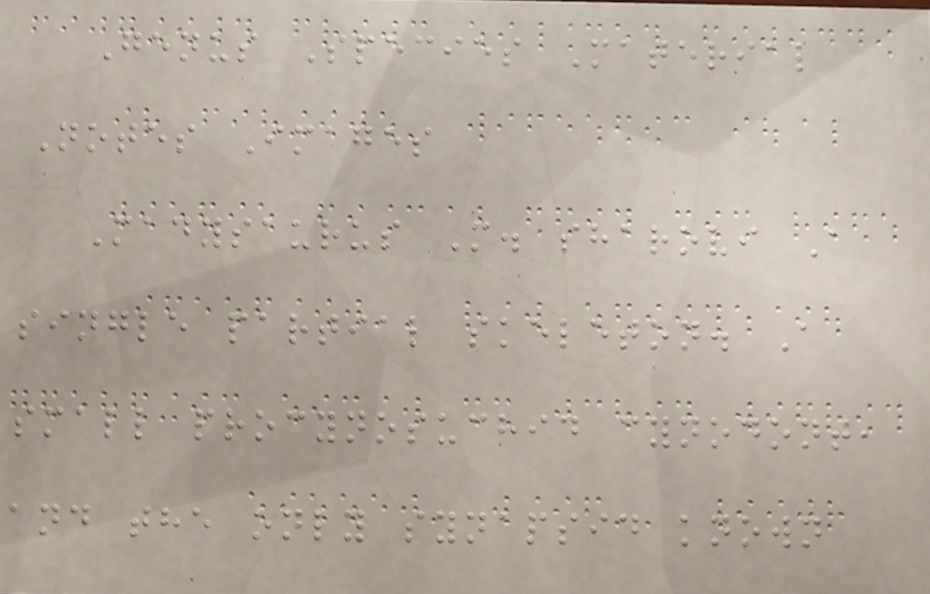Genus Species Material
Notes Images
Madysaurus M. sharovi A
single partial skeleton. A
small procynosuchid cynodont,
and the only synapsid known
